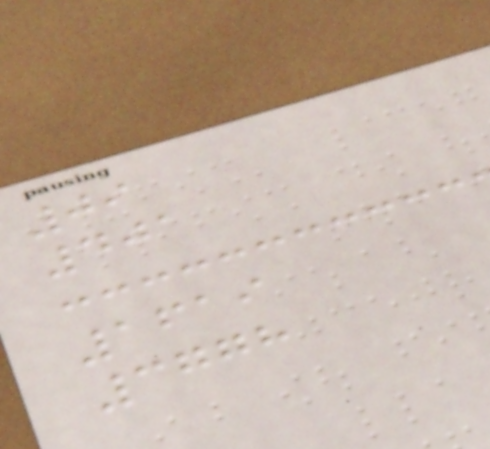09
401
1619
3778
